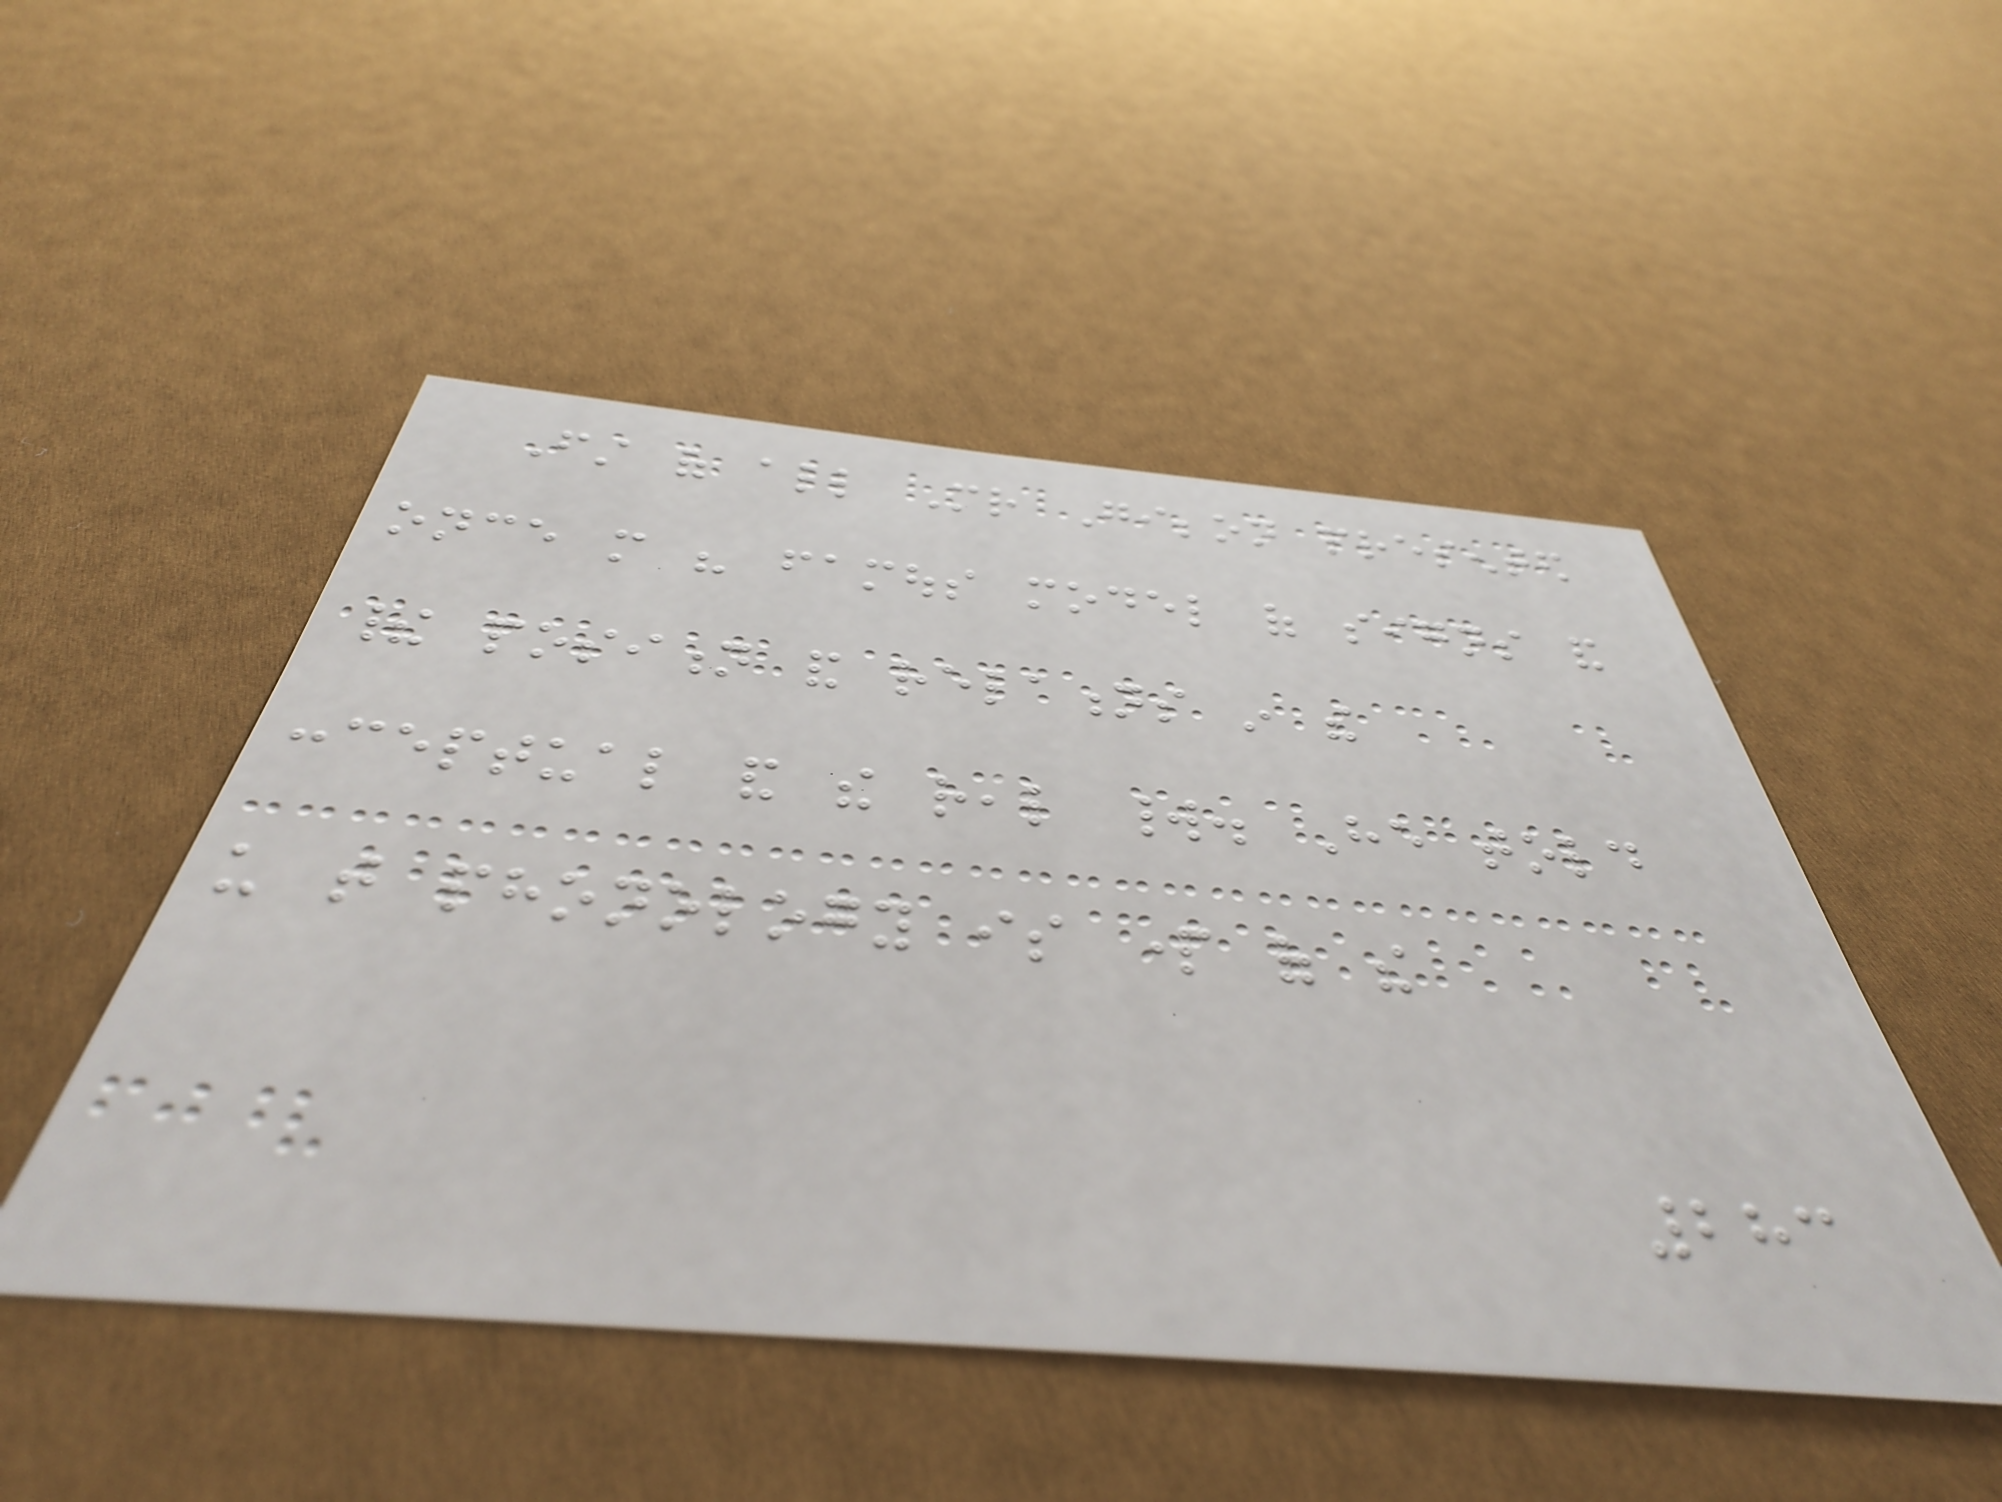First of all Mr Gibbon presented
once more his famous model of signs and
their position and relations in the
conceptual and the real world. He told
us that phonology is part of the
283
